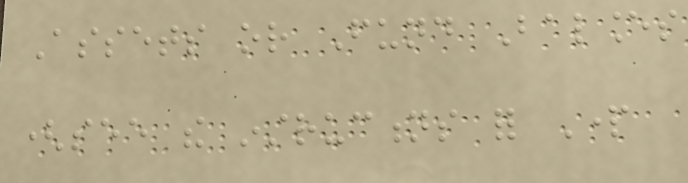Assets or Fund Balances
(see the instructions for Part
